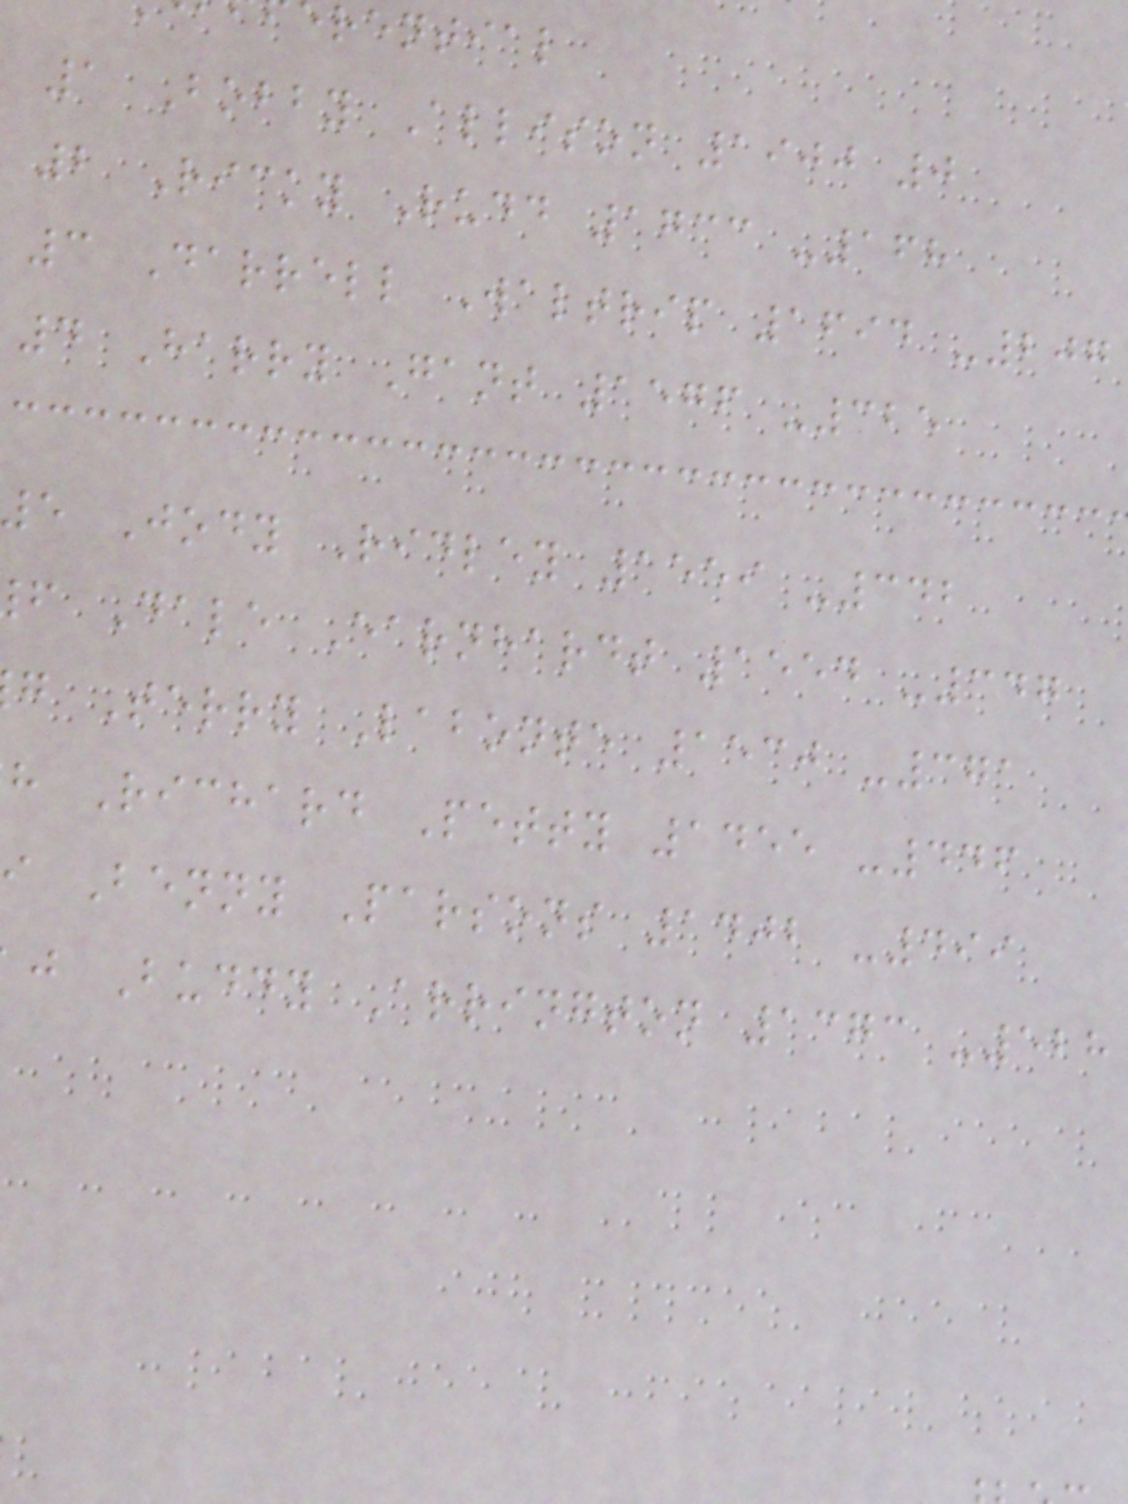rential
1 Bobby Allison 1900 0
2 Ricky Rudd 1733 -168
3 Darrell Waltrip 1694 -207
4 Harry Gant 1576 -325
5 Jody Ridley 1559 -342
f Dale Earnhardt 1554 -347
g Terry Labonte 1530 -371
h Richard Petty 1455 -446
i Benny Parsons 1402 -499
j Buddy Arrington 1373 -528
